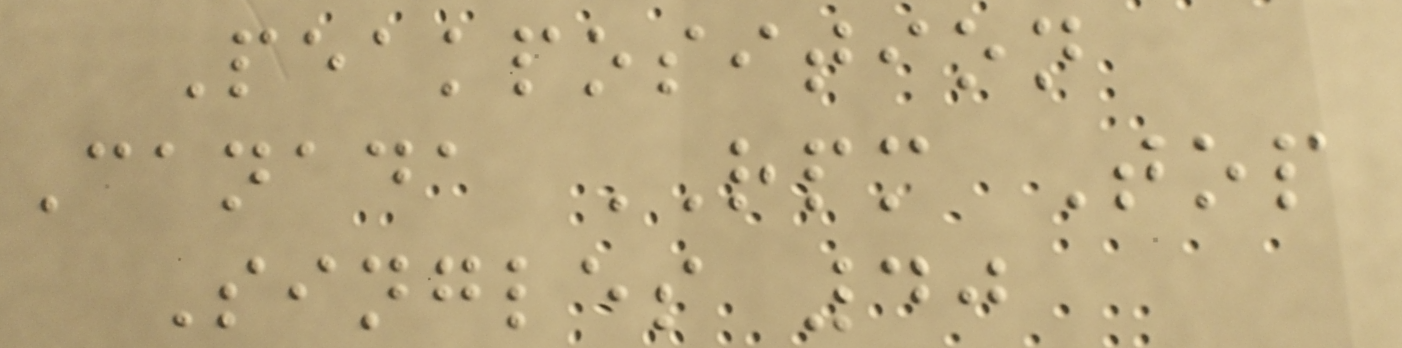Peakposition
Canada RPM Top
Singles 40
